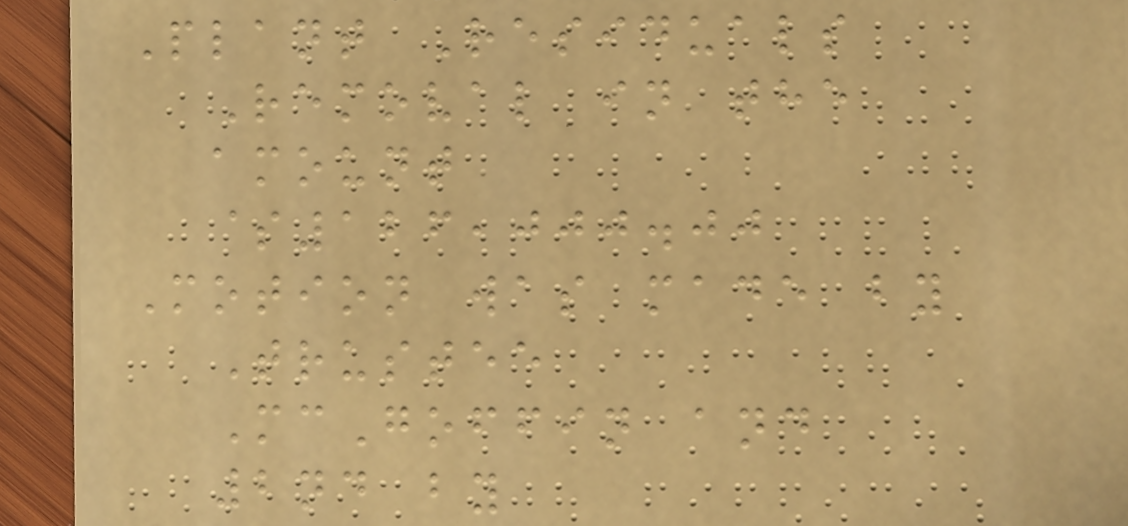Plant Residuals
Removal in the
amount
$126,000.00
Motion was made by
Trustee
McGoffin and
2nd by
